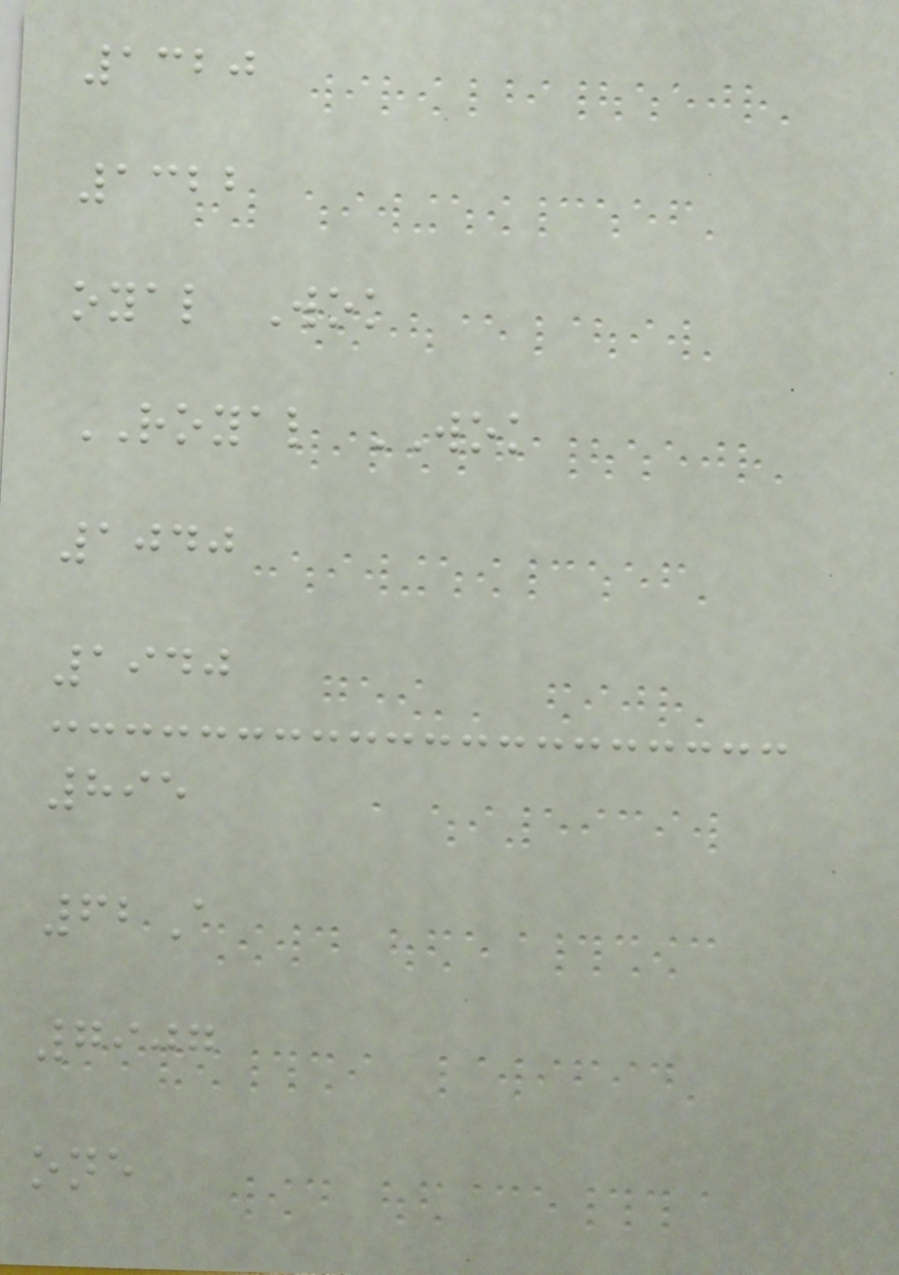1320
1322
oyal Wok
ROYAL WOK
1040
1940
895
62A
7907
one
